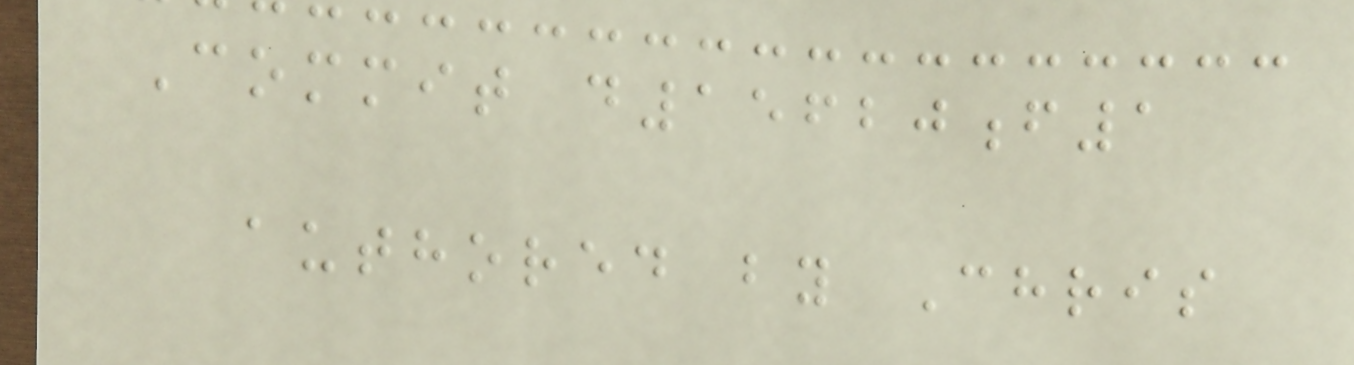Commit d15620f1
authored by Chris
